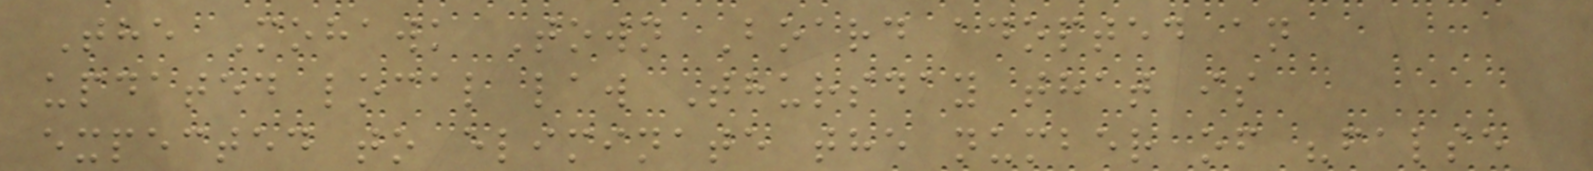The Mohawk Town Board adopted an
updated local law Thursday that is
expected to eliminate the number of "false
